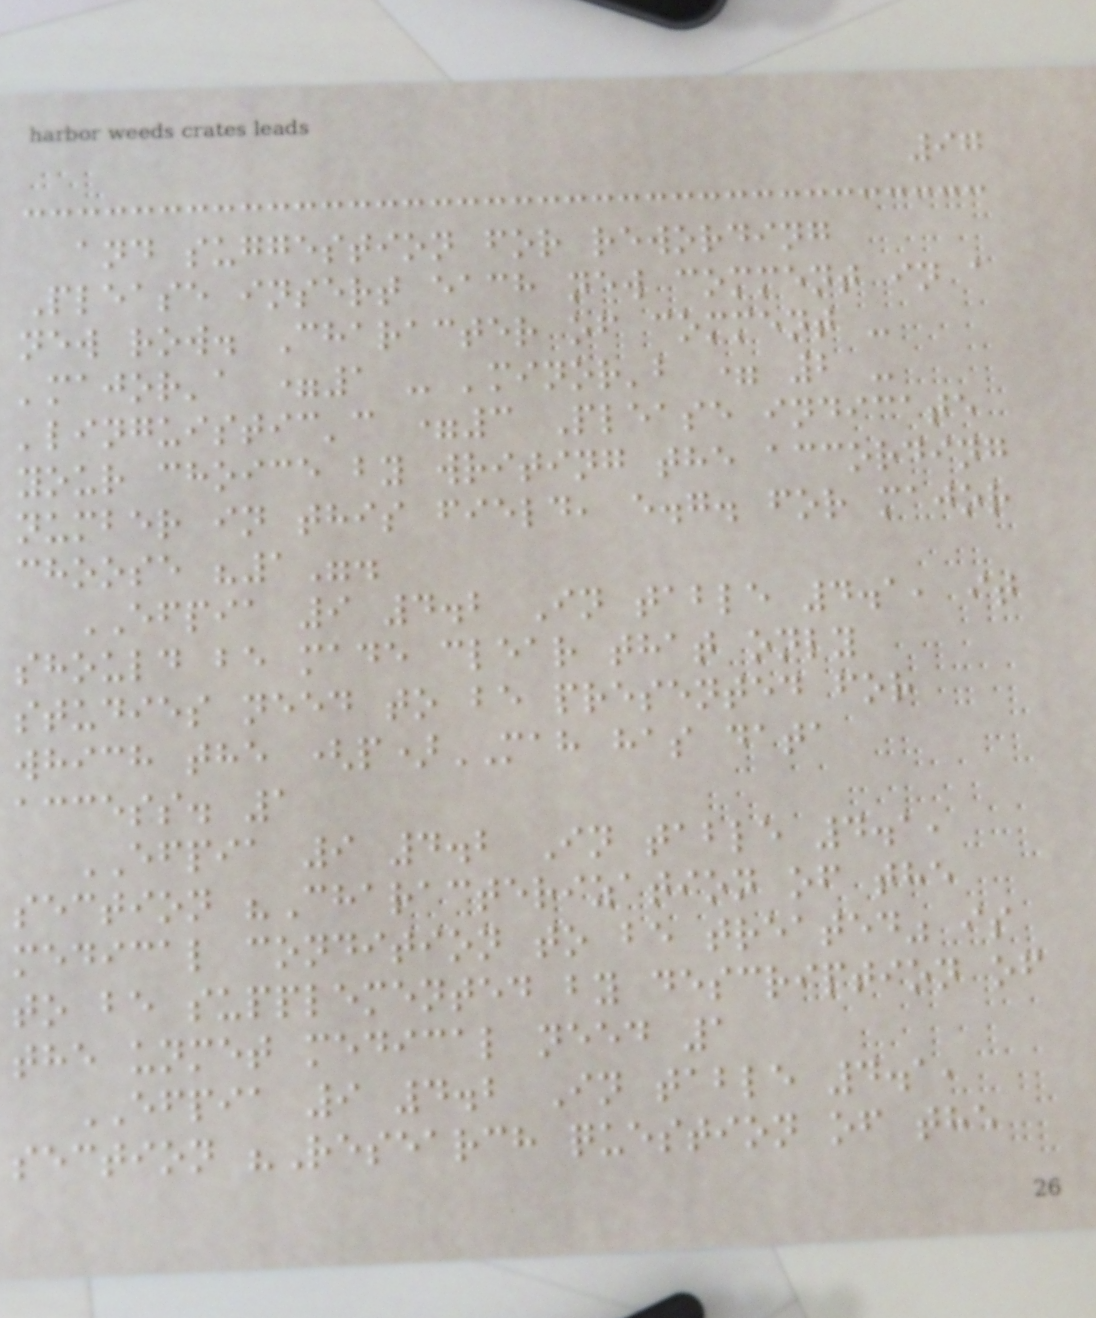97
and suggestion for rewording
Please insert each new comment in a
new row. Character of comment -
'major'a =1 - 'minor'b = 2 -
'linguistic'c =3 Please indicate
your choice by writing the according
number in this field, e.g. for major
choose "1".
EFPIA 9 4.2 In table 4.1, it
should be made clear that only
studies need to be presented for
which the (p)MAH has data
access. 1
EFPIA 9 4.2 In table 4.1,
section "Characterization of the
medical condition to be treated" is
to be supplemented by description of
the unmet medical need 1
EFPIA 9 4.2 In table 4.1,
section "Research question of the
